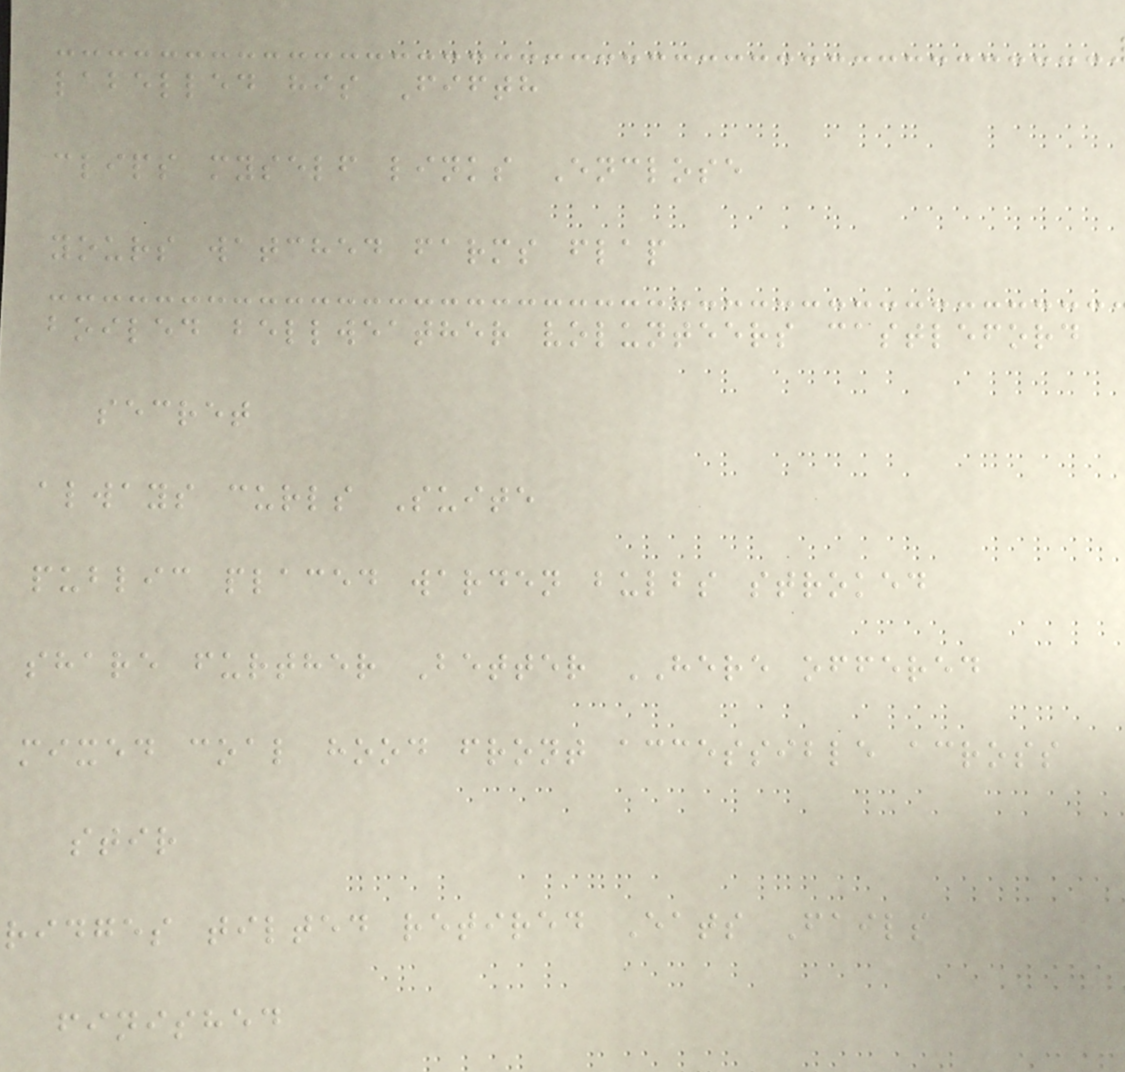labelled his Fifth
clips myself links Enclose
yours watched farms flap
boiled bellweather volunteers castleford
secret
always curls Suite
public placed warden bulbs stroked
share further Better HERE offered
mixed coal hood front accessible across
stir
ridges tilted retired Eats Fails
finished
